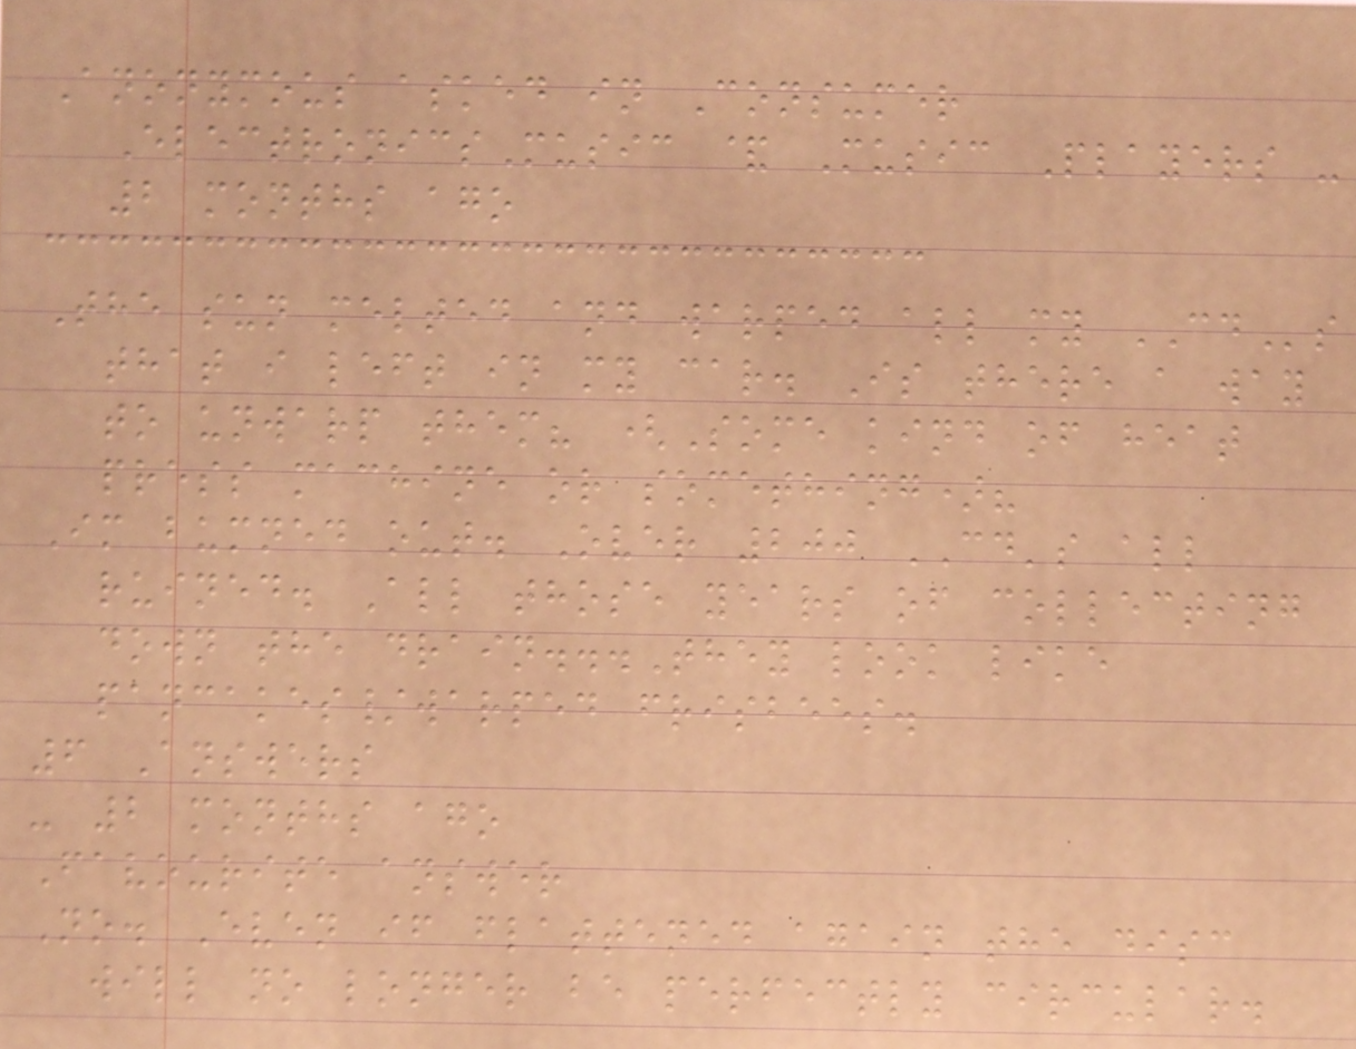Anonymous asked in Consumer
ElectronicsMusic & Music Players -
2 months ago
The sun melted and warped all my CDs
that i left in my car. Is there a way
to unwarp them? (Some kind of heat
press machine or something)?
Im bumned out. Over 200 CD's all
ruined. All those years of collecting
down the drain...They look like
pancakes/warped frisbees.
6 Answers
- 2 months ago
Favourite answer
No. Even if flattened again the disc
will no longer be perfectly circular.
